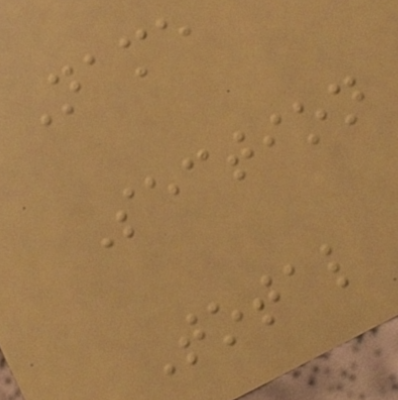Name
Section
Total
